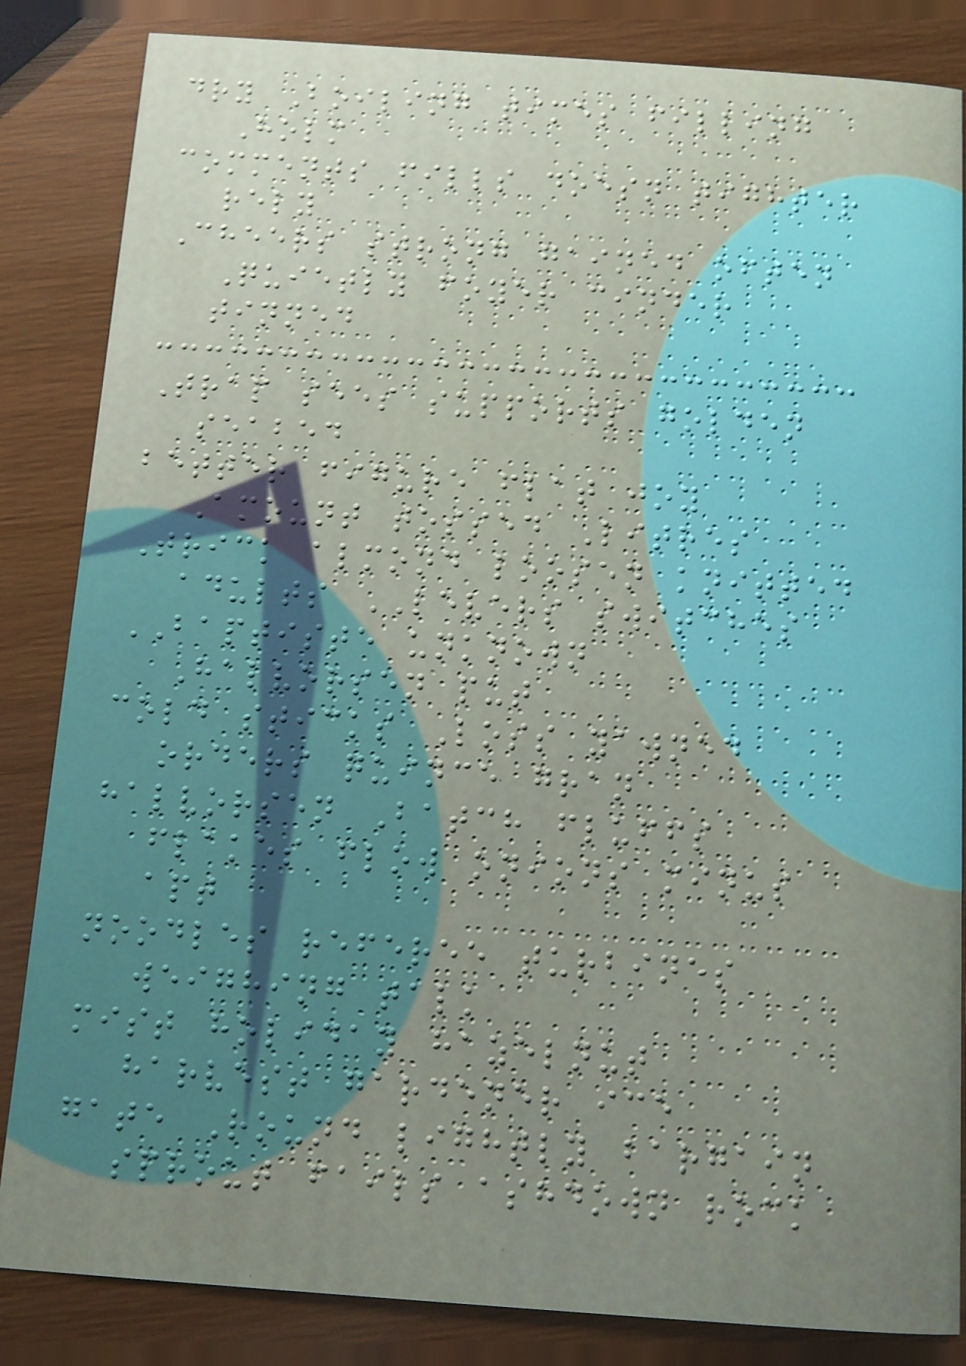dry Boiling times filling
Holm
comments fills doesn tighter
rely
Cheers strong gained often
Quietly foyer cinder
tinned
Trap sees supports golden
seabed
better figure flat joy
Amount tossed Litres
Trick almond loosen knitted
adults LEVERS switches
BAPTISTE unknown
Halvorsen put
cold sticks Loss yawned
orders quince gran
halvorsen Batch fluffs
flakes flow onions minus
apt
noodles referee turbines
weighing talk
mist holiday hazelnut
harvest gardener ice
gate Round lightly bargain
sprout fails ashdown rock
